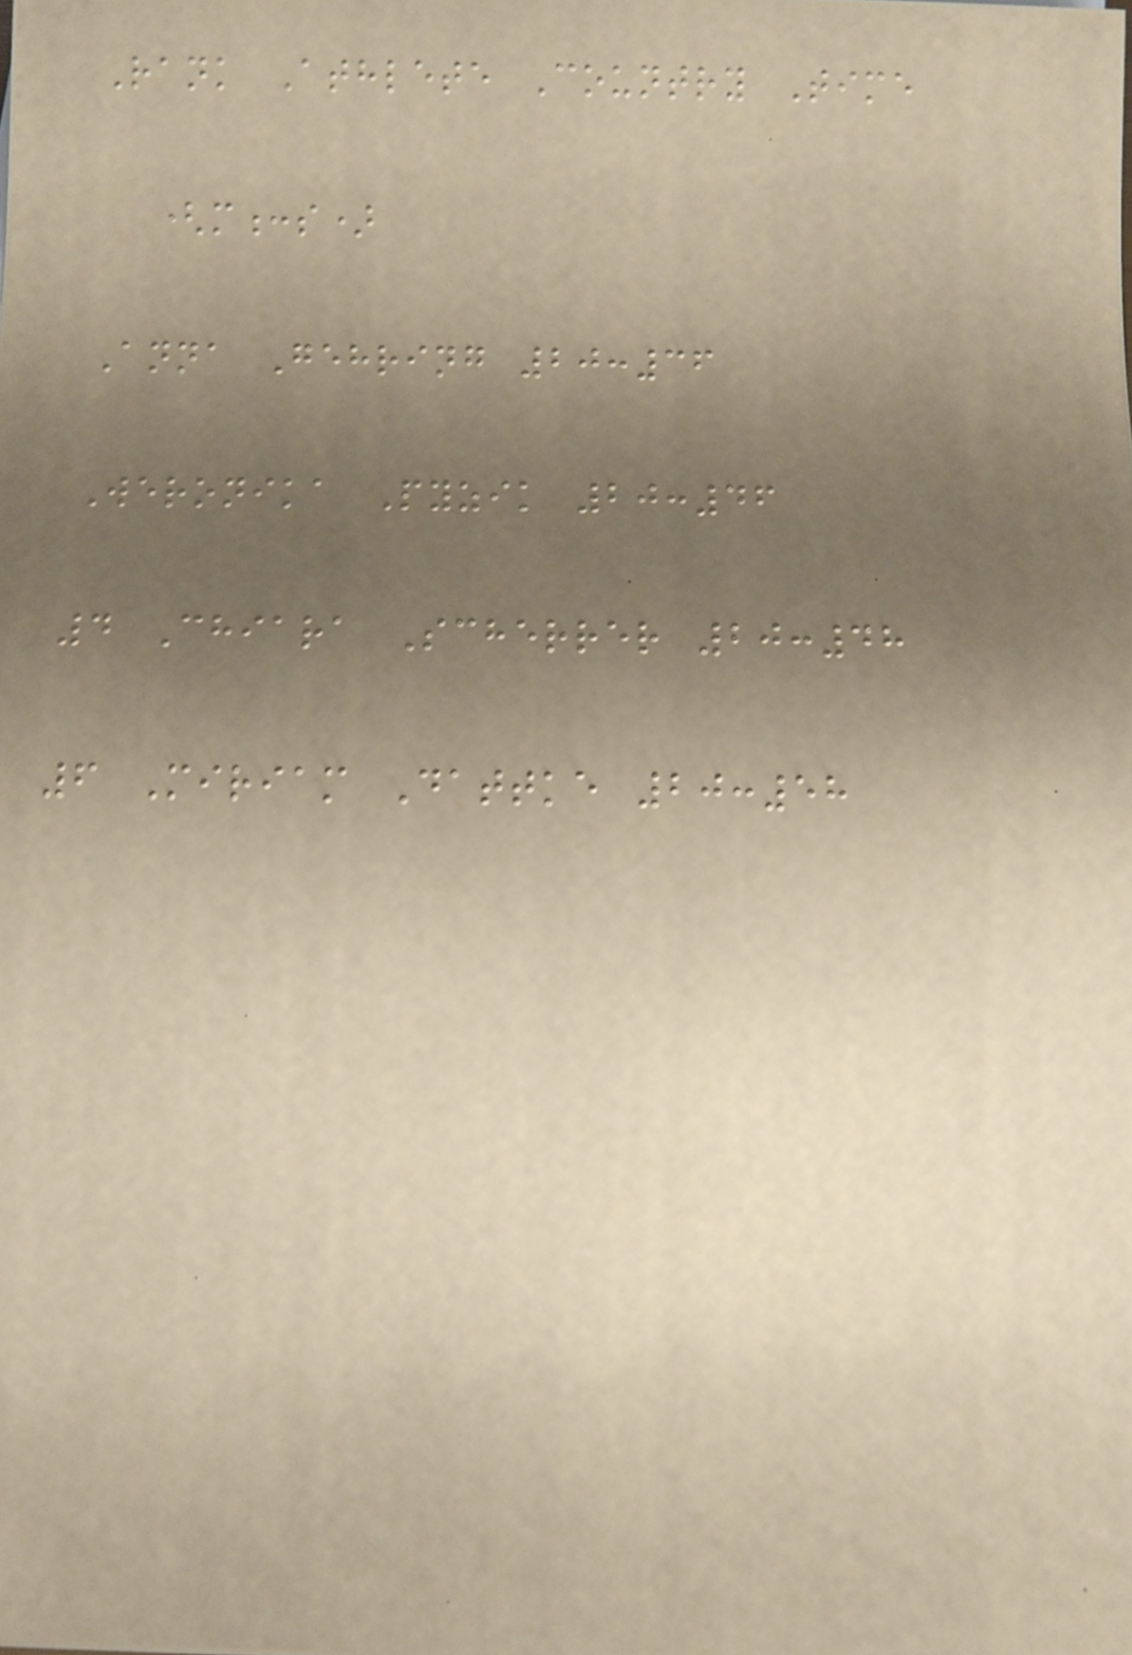Rank Athlete Country Time
(m:s)
Anna Gehring 20:36
Weronika Pyzik 20:46
4 Chiara Scherrer 20:48
6 Miriam Dattke 20:58
